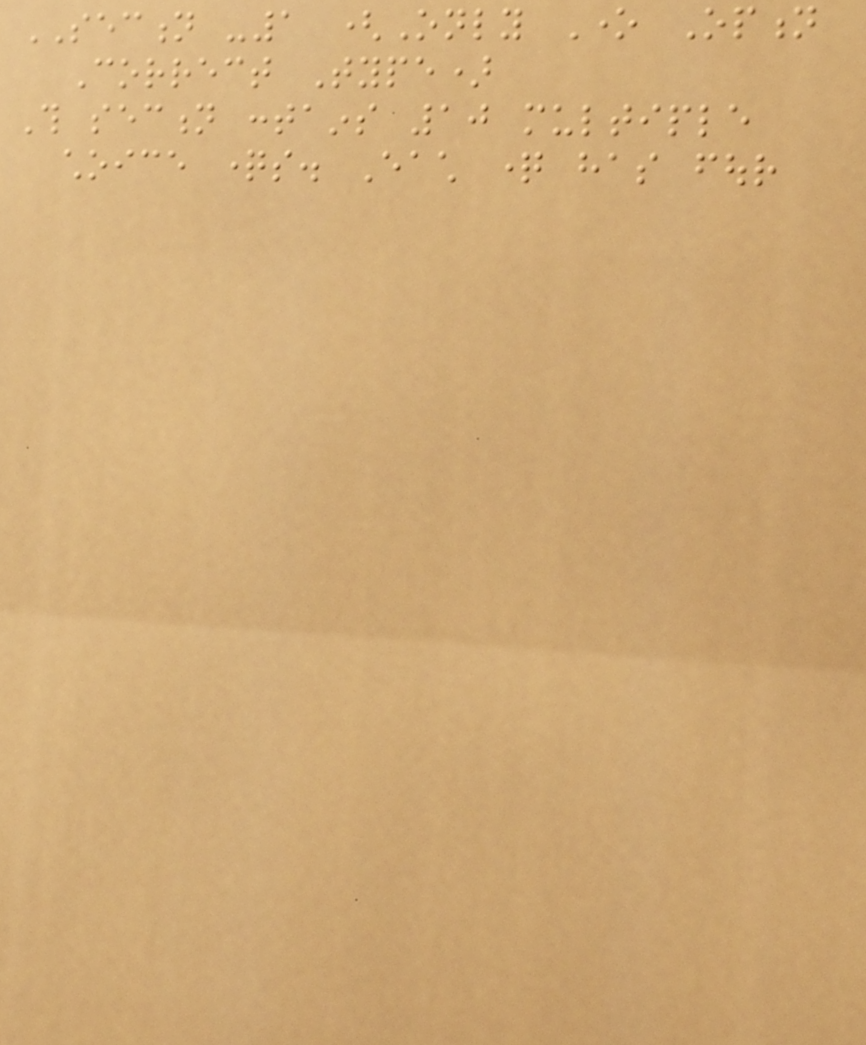SECTION -1 (Only One Option
Correct Type)
This section contains 10 multiple
choice questions. Each question has four
